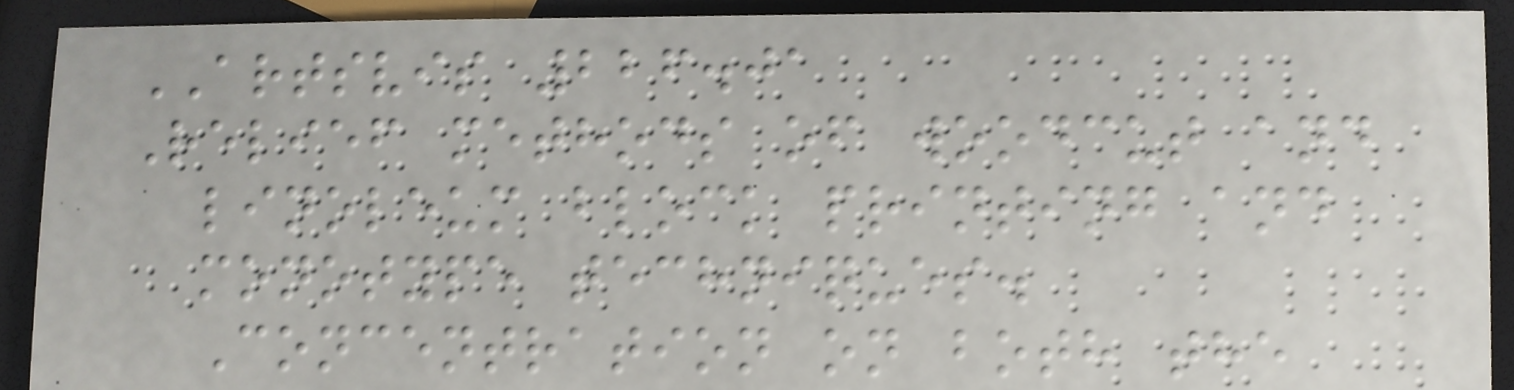ARTSVIS 226.01
Relief methods of woodcut and
linoleum block printing and
monotype techniques.
Concentration on both the
